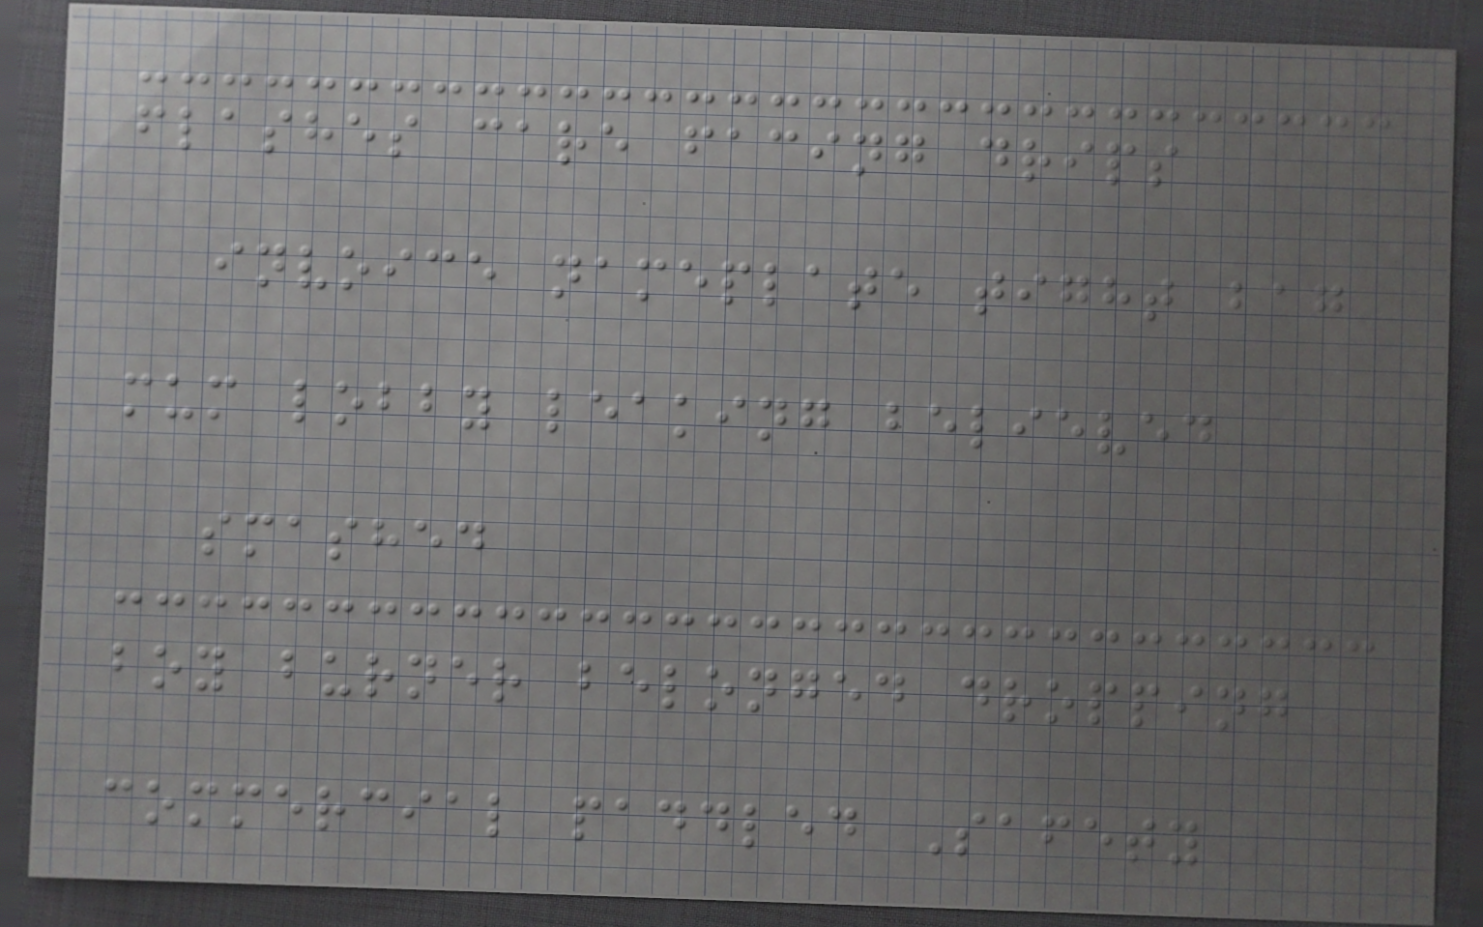flashes care facing drips
invoice nameplate tight bag
mum lobby leaking believed
smashed
boy burner belonged dropping
commercial paddled Safety
